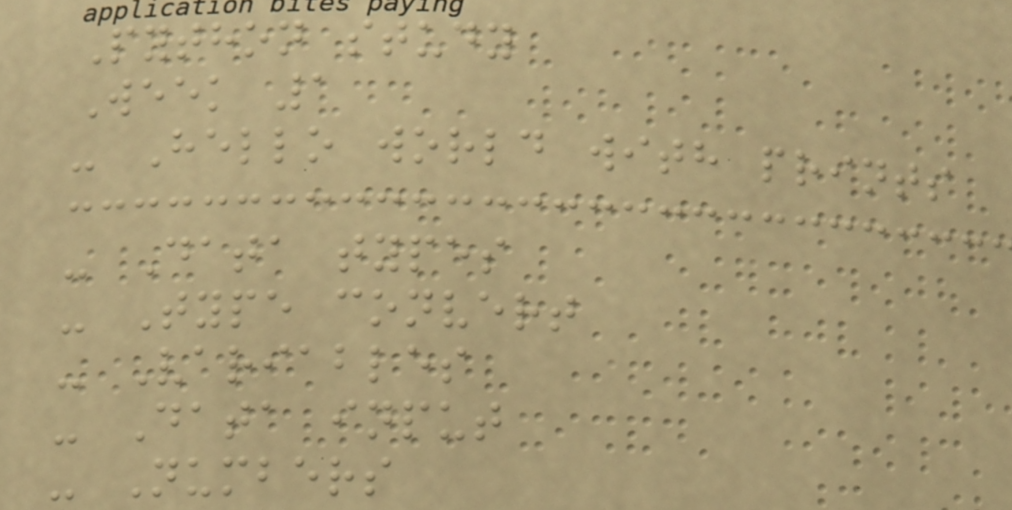Python study
Week 1
- Hello world with prints
- Data types
- Type convert
- Variables
- Data input
- Numbers
